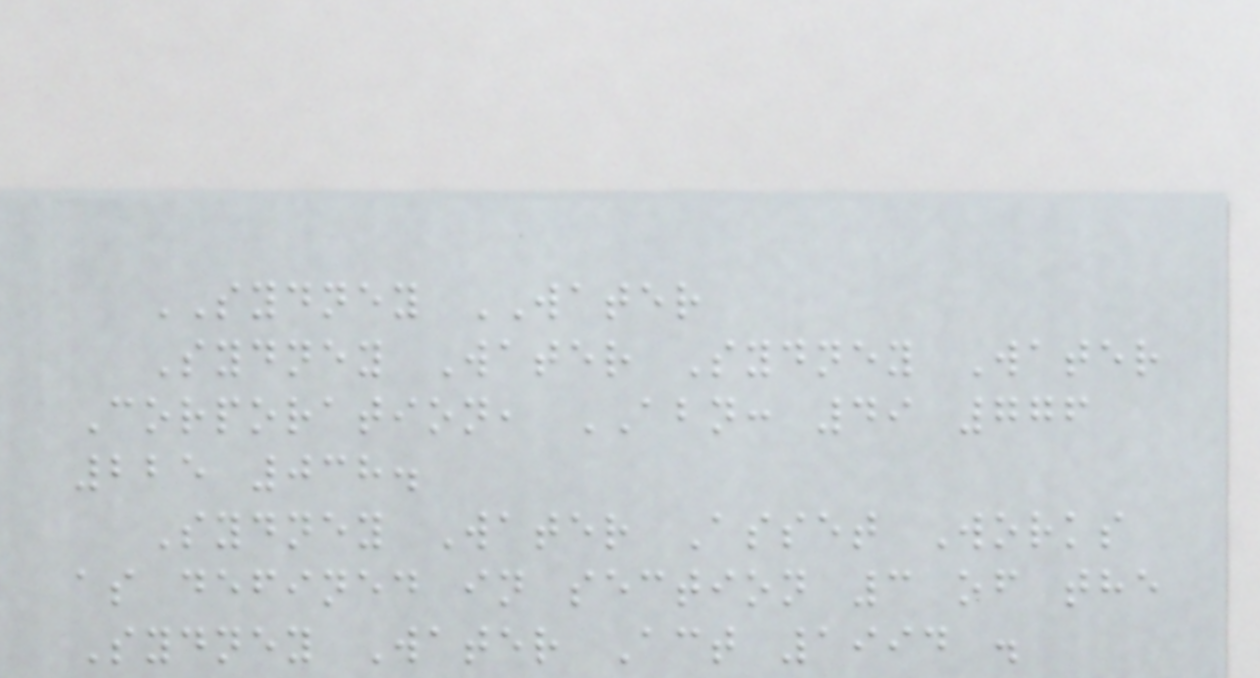SYDNEY WATER
Sydney Water Sydney Water
Corporation, ABN: 49 776
225 038.
Sydney Water Asset Works
as defined in section 3 of the
Sydney Water Act 1994 .
